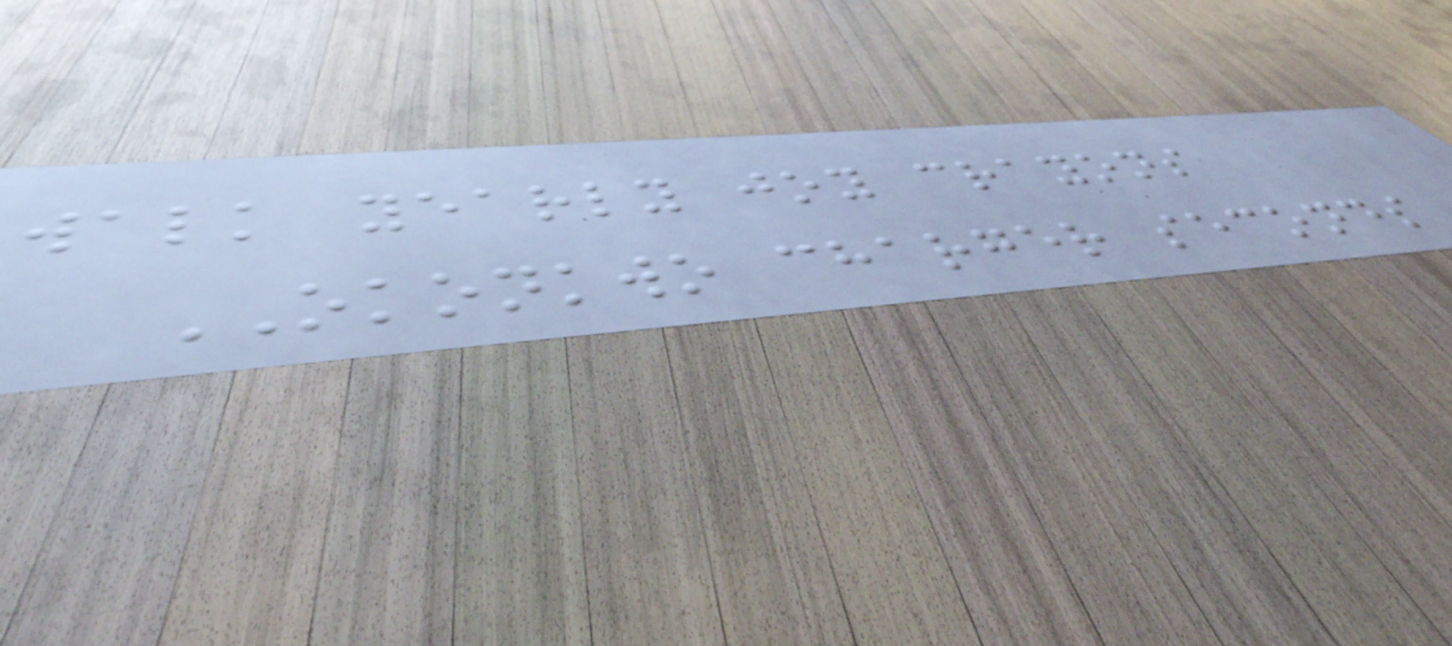walk yearly joy crayons
OKONKWO charger seconds
